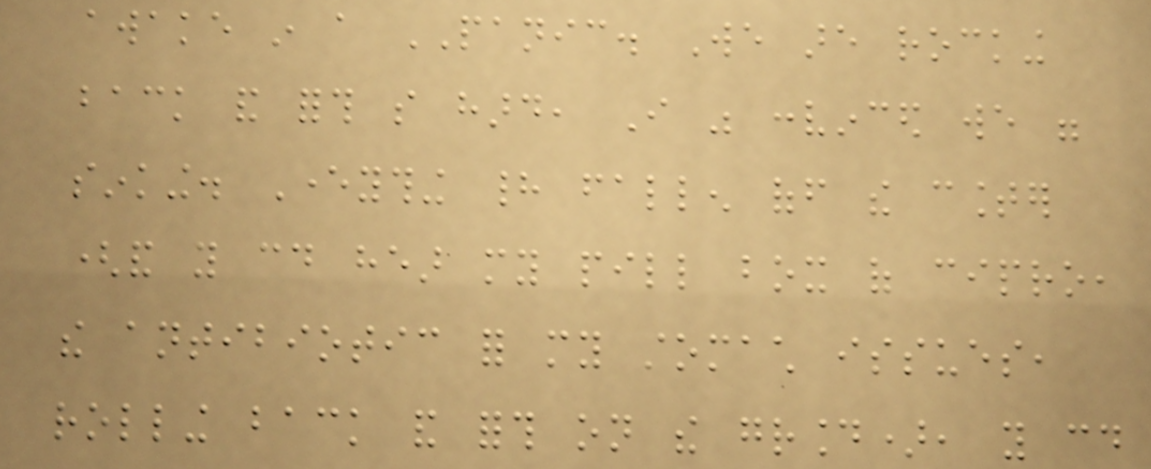awake in a PANIC. We are rocking
back and forth so hard, I was convinced we were
sinking. Everything had fallen off the counter
(and you could hear my pill box of cipro,
the antibiotic for my stomach issues,
rolling back and forth on the ground), you could
